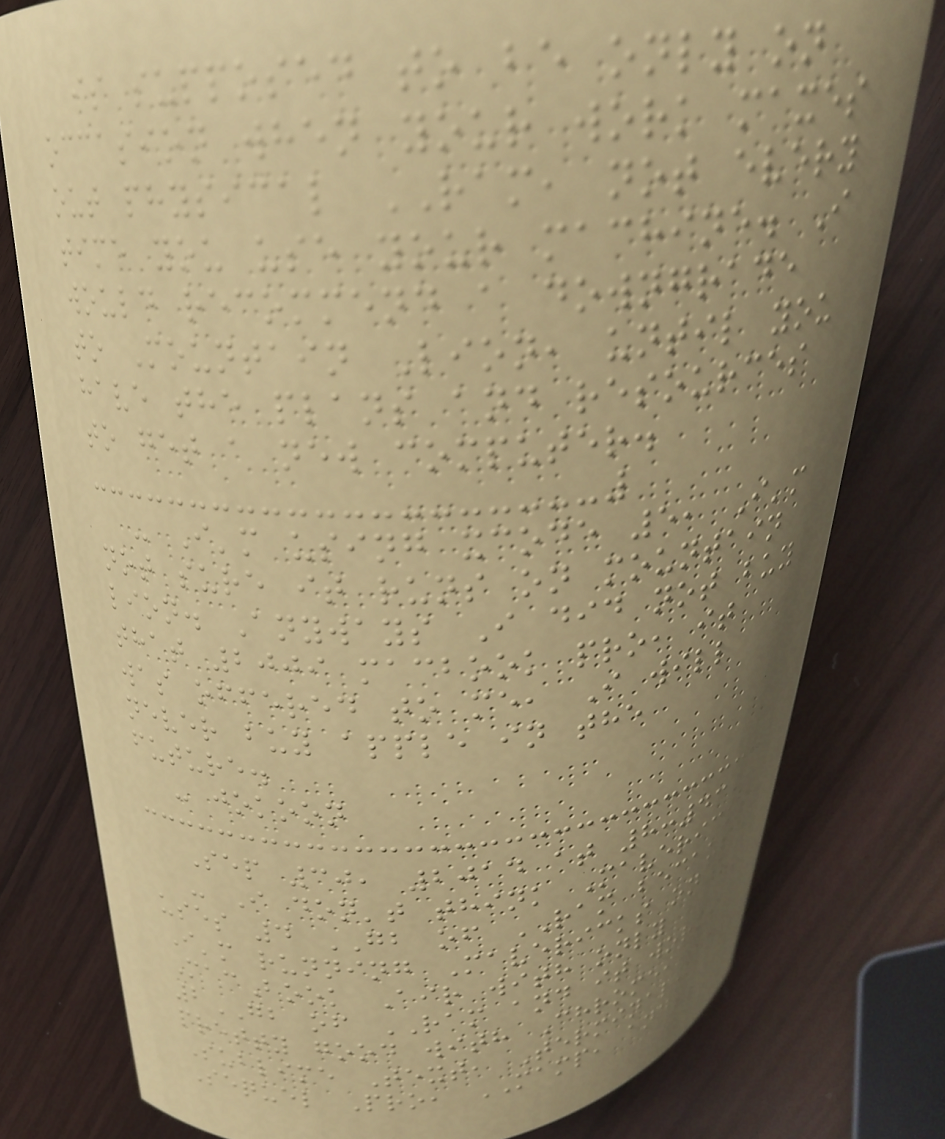is supposed to be only on
occasion when your work maxes
out physical RAM, not every
time you use your machine. I
would recommend a downgrade
to Mountain Lion, until you
have the plans and resources
to get a new computer.
- I'm using xcode 5, I'm
not sure it runs on mountain
lion. Anyways I did not buy
that 2009 macbook pro, it
was offered to me, I will
never buy apple in the
future.
- jokoon
Sep 30, 2014 at 8:43
- I don't think Mavericks
uses 4 GB of RAM because
I'm running Mavericks on a
MacBook Air with only
2GB of RAM and it works
pretty good with Chrome,
Sublime Text, Terminal,
Sequel Pro, MAMP, and
